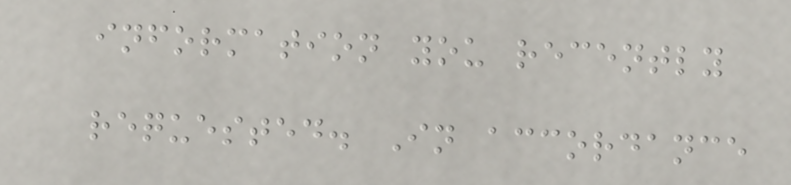information you recently
requested. In accordance
